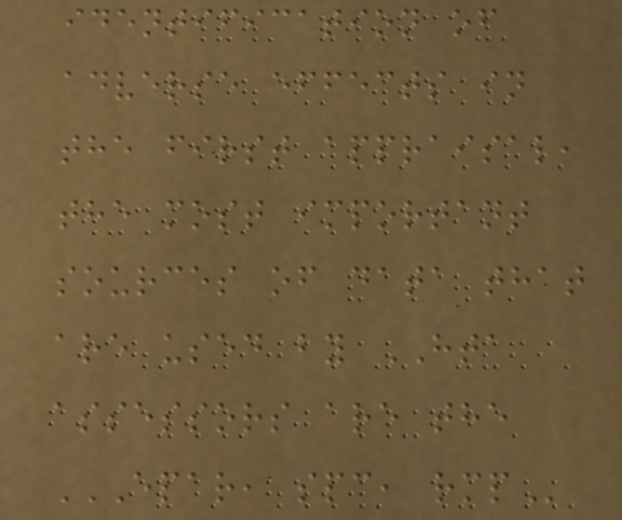identification of
adverse effects in
the first appraisal,
the most important
sources of data that
are used by HTA
assessors are the
EPAR, SPC, RMP
